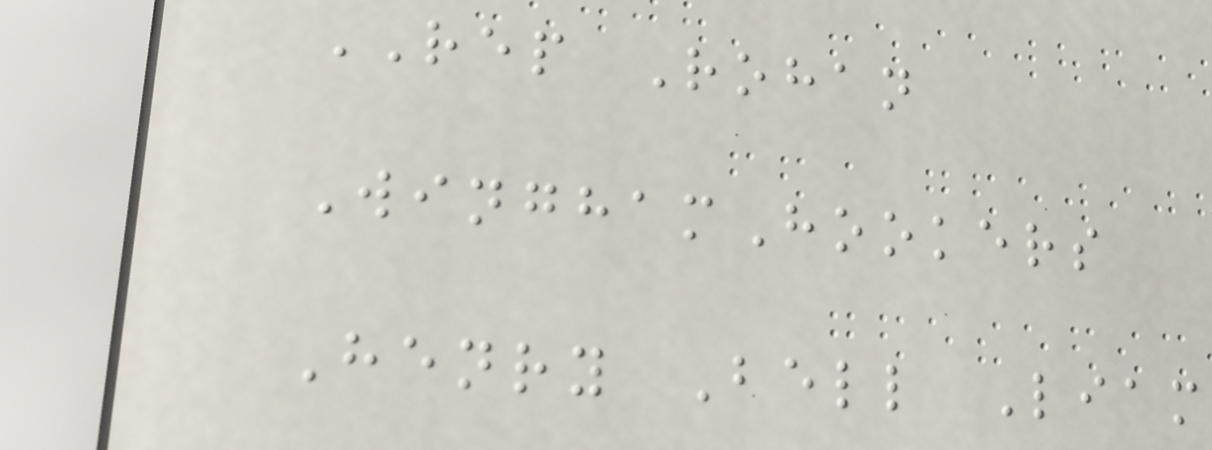REP Rohan
WinghamHookers
Henry Bell Liam
